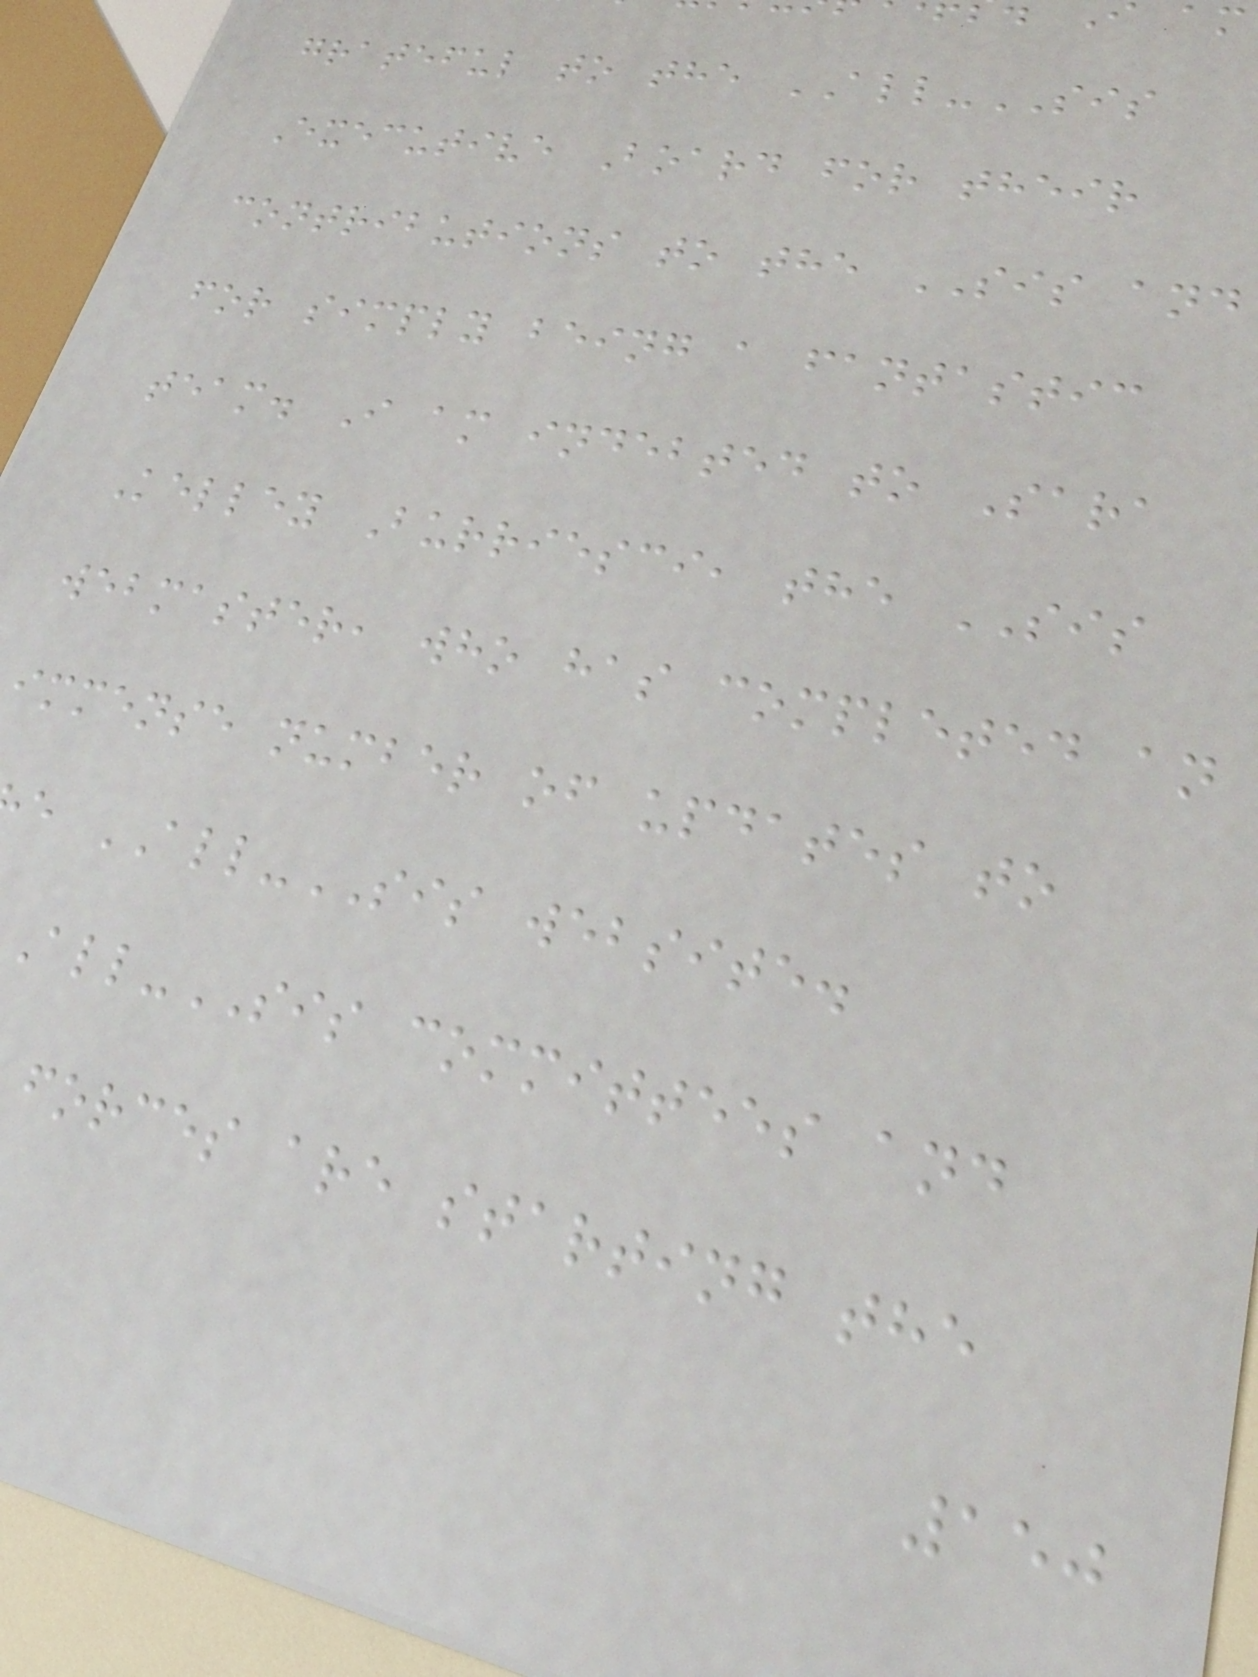grateful to the ALL-SIS
Executive Board for their
contributions to the SIS and
for simply being a fantastic
team. I am indebted to Sara
Kelley Burriesci, the SIS
webmaster, who has completed an
immense number of updates to
e ALL-SIS website.
-SIS committees and
forces are starting the
150
